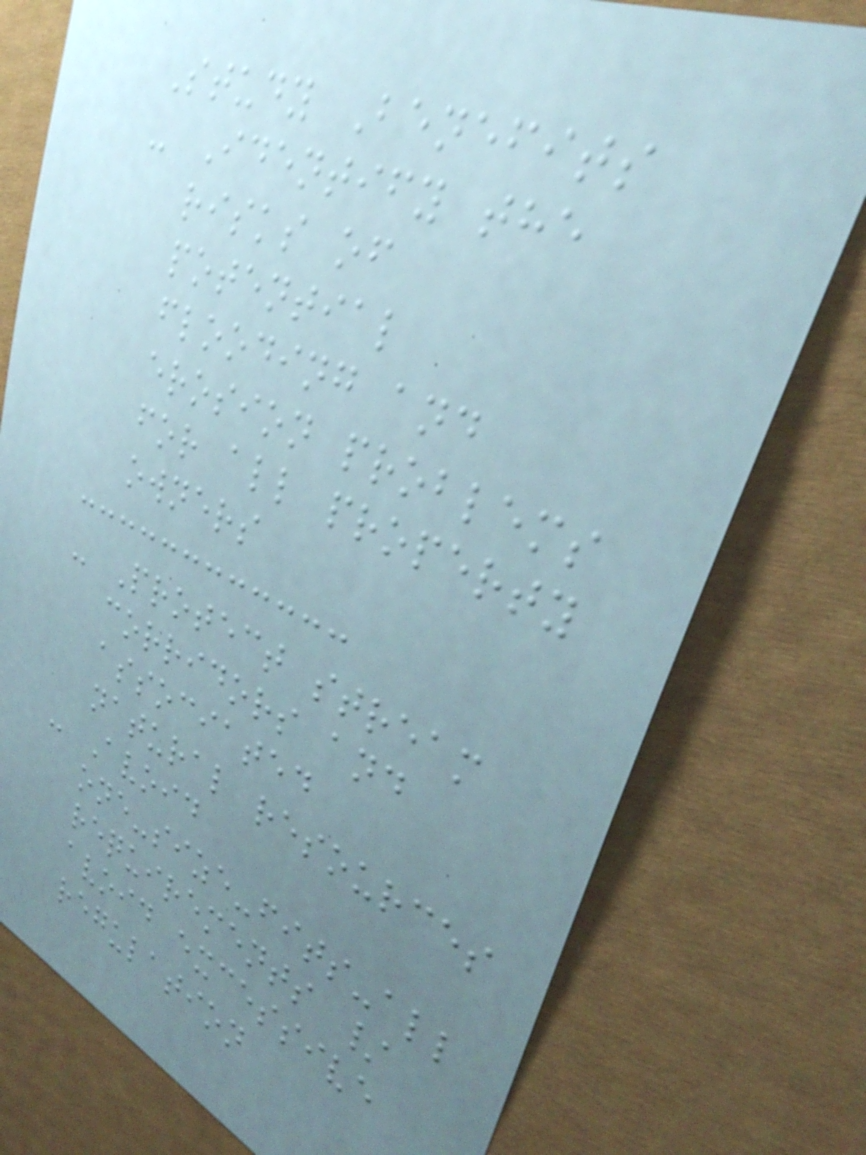Study Benefits
- Identify the
risks of
potential
flooding and
erosion problems
for all property
owners
- Protect stream
corridors and
associated
natural resources
- Avoid
one-size-fits-all
requirements /
avoid excessive
regulation
